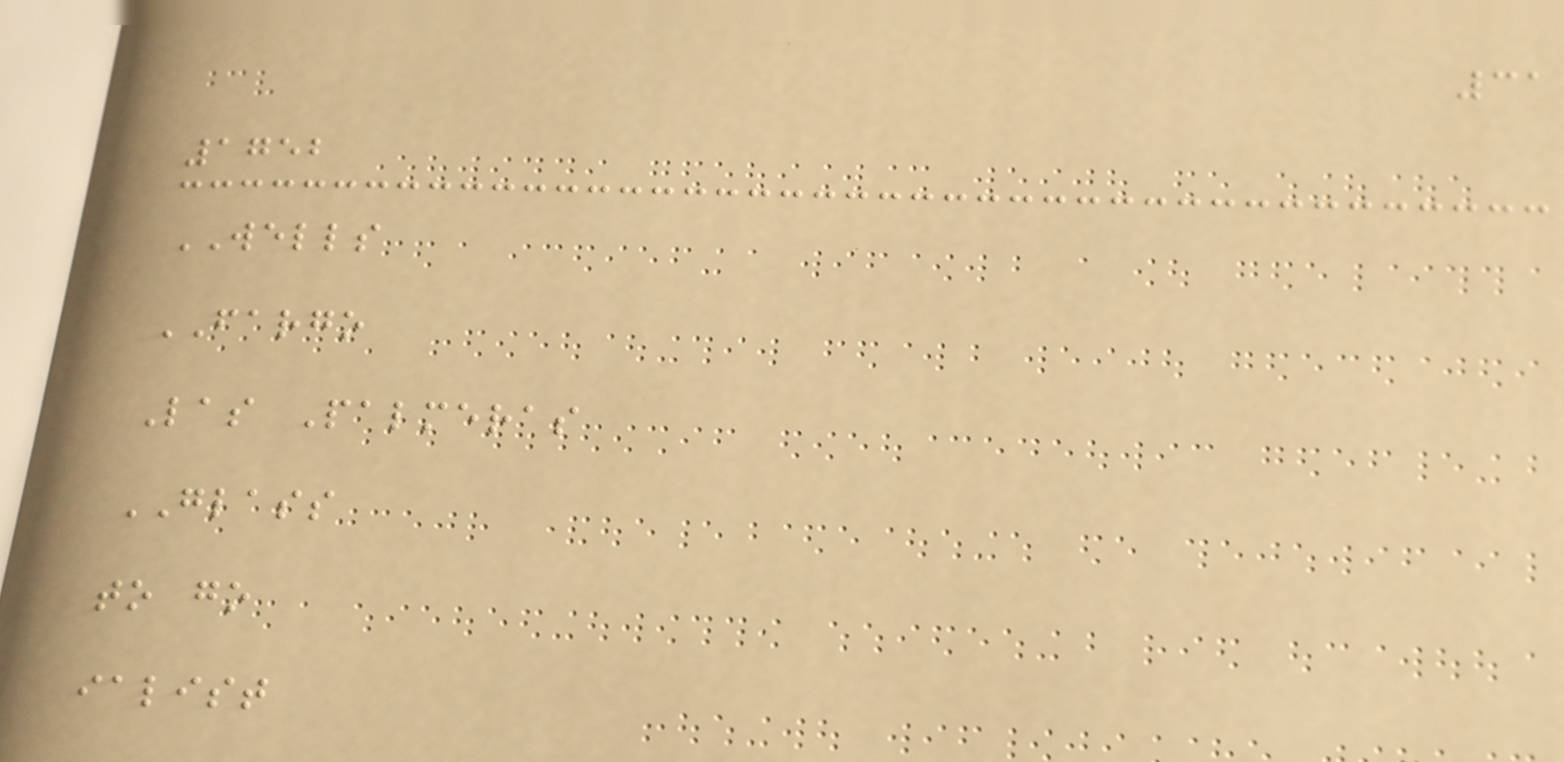31
1752
WELLS
FARGO
Las Palmeras
GLASS
to go
ialist
